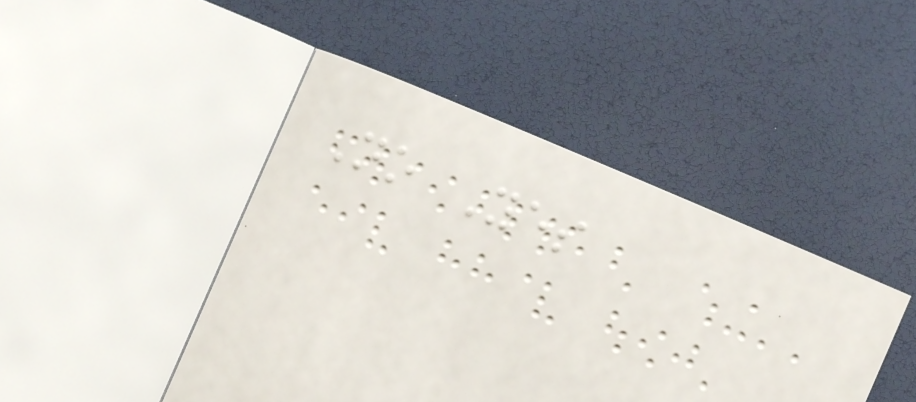No Yes
